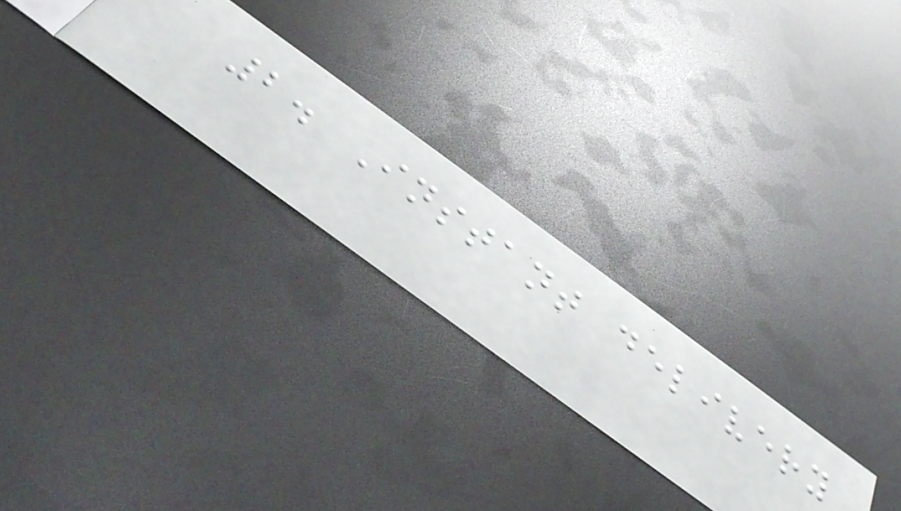2. Instant delivery
